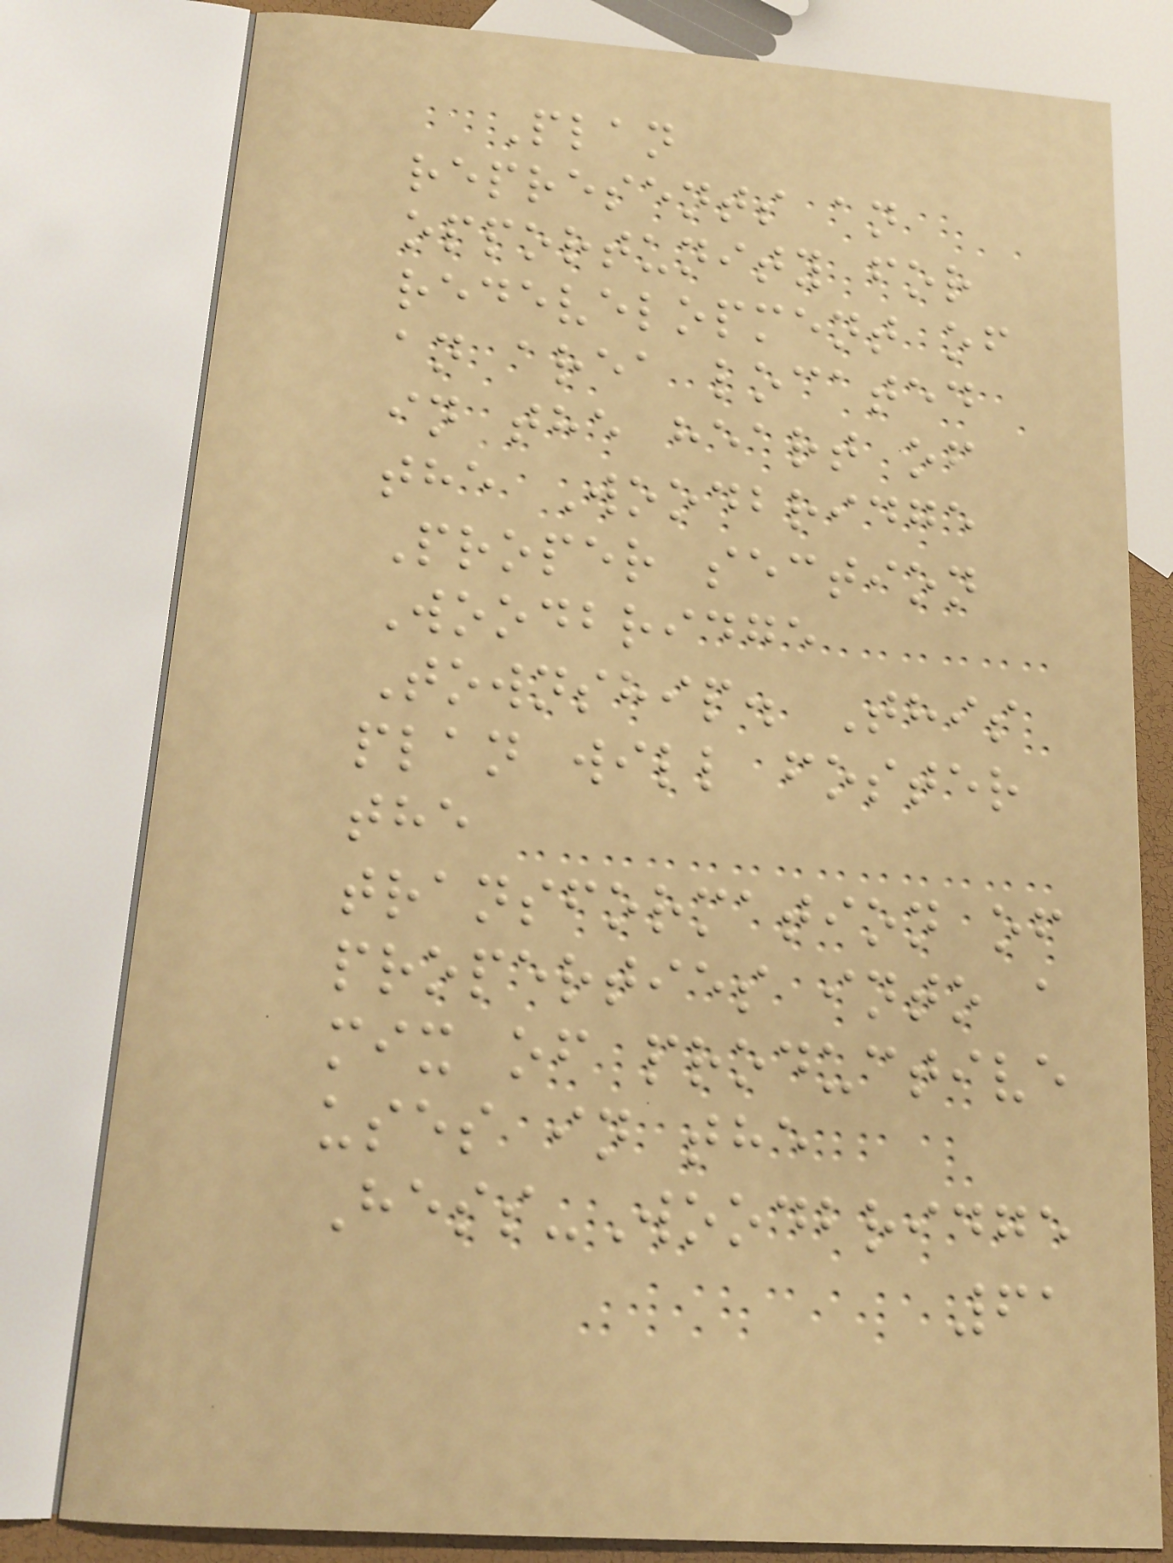Plan
represents an
opportunity for
redevelopment of
an area located
in the heart of
the Woodbridge
Proper section
Woodbridge
Township. This
plan will foster
the
transformation of
properties into a
mix of productive
uses in the
Hess-Woodbridge
61
